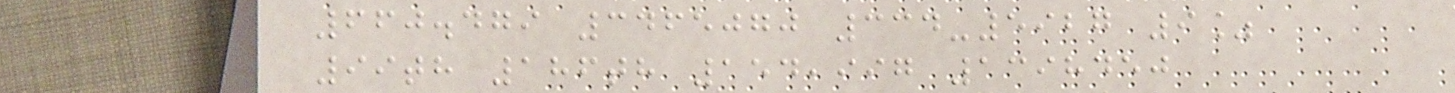660.479 3465070 334-5927 9%
99th 186th 154,997 1398450
